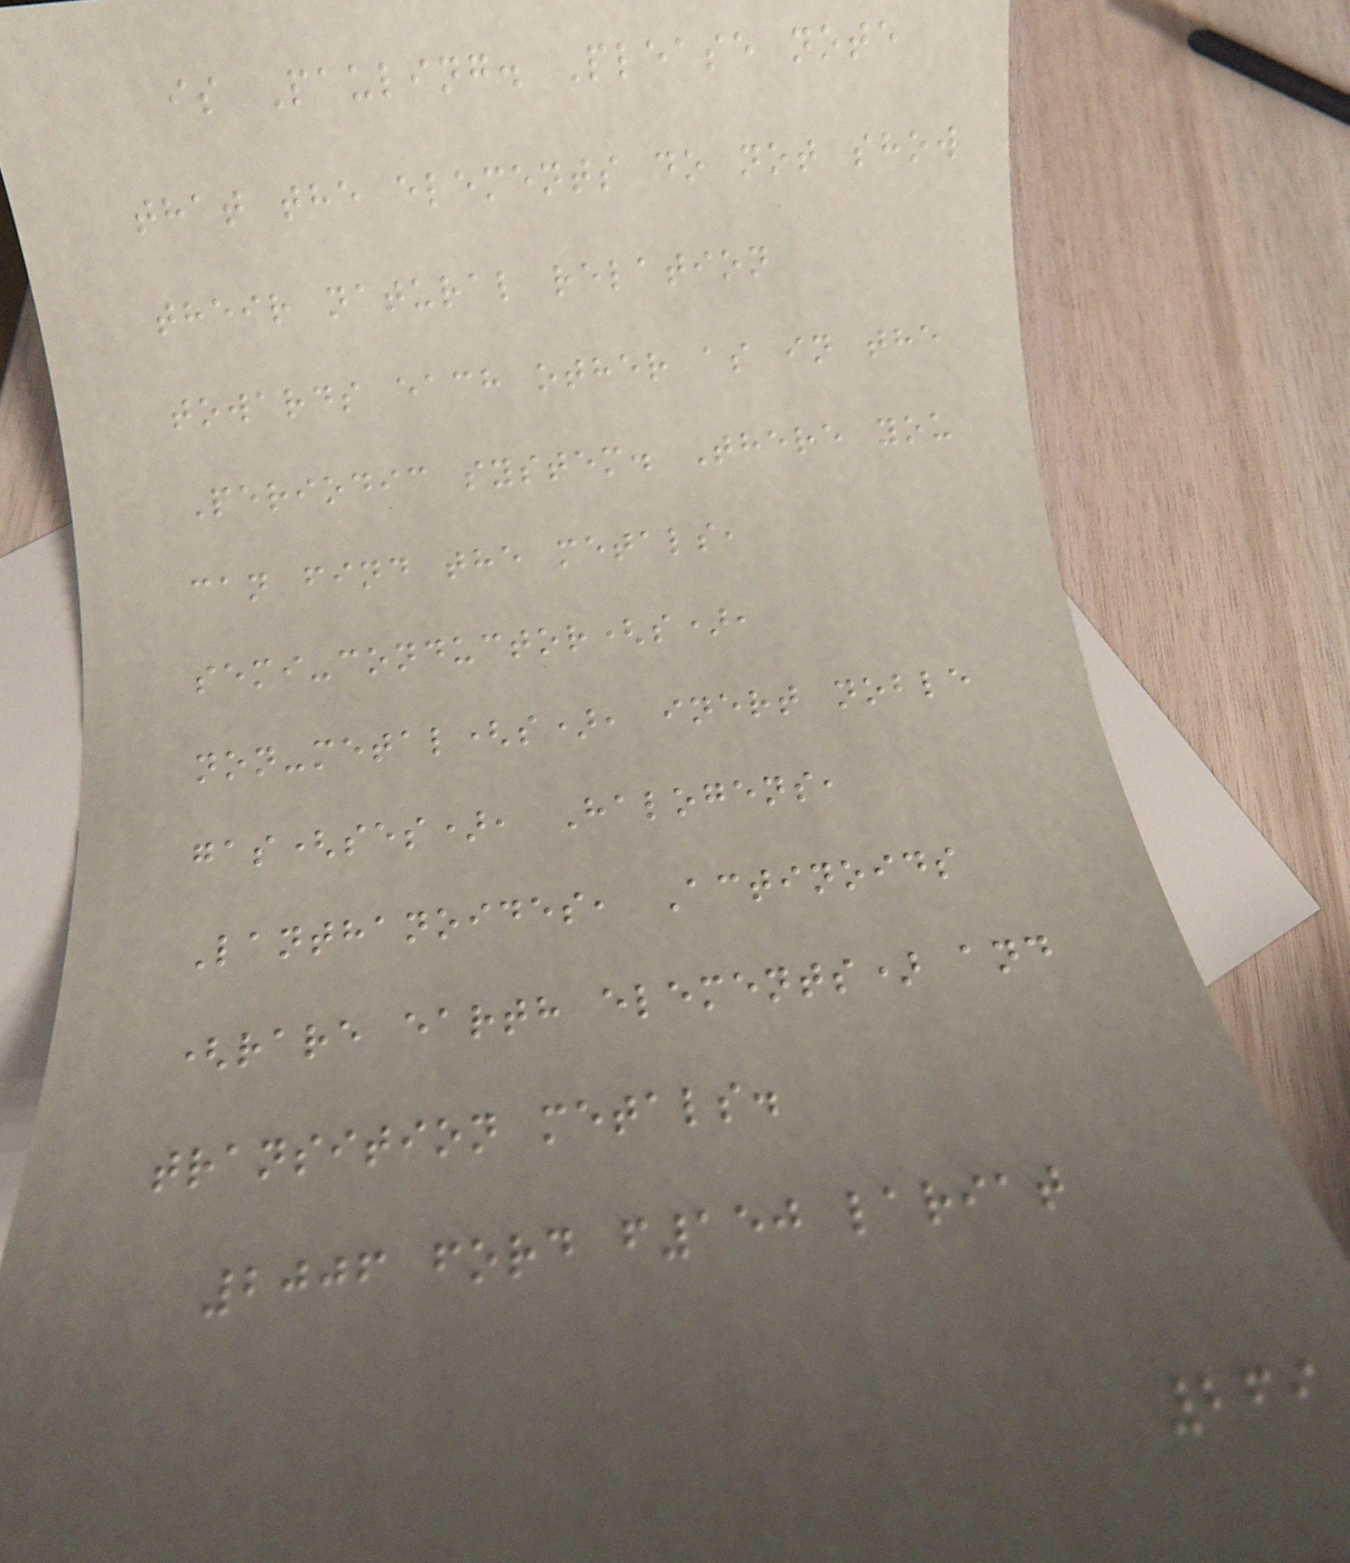is Pauling. Please note
that the elements do not show
their natural relation
towards each other as in the
Periodic system. There you
can find the metals,
semi-conductor(s),
non-metal(s), inert noble
gas(ses), Halogens,
Lanthanoides, Actinoids
(rare earth elements) and
transition metals.
2006 ford f150 lariat
269
